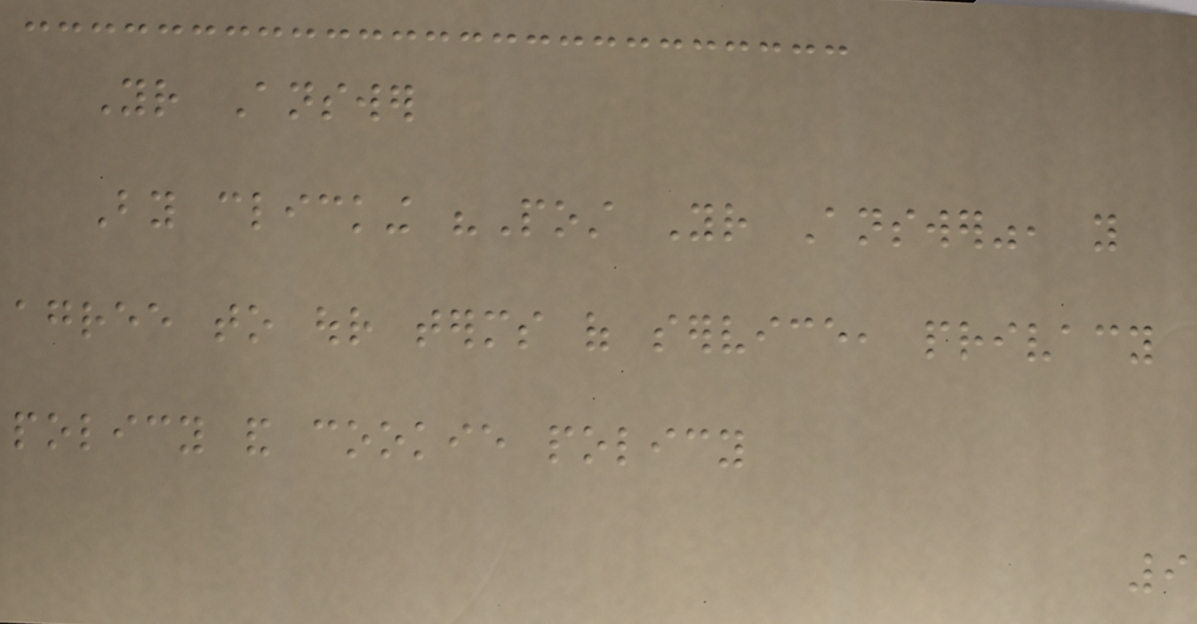Your Answer
By clicking "Post Your Answer", you
agree to our terms of service, privacy
policy and cookie policy
9
